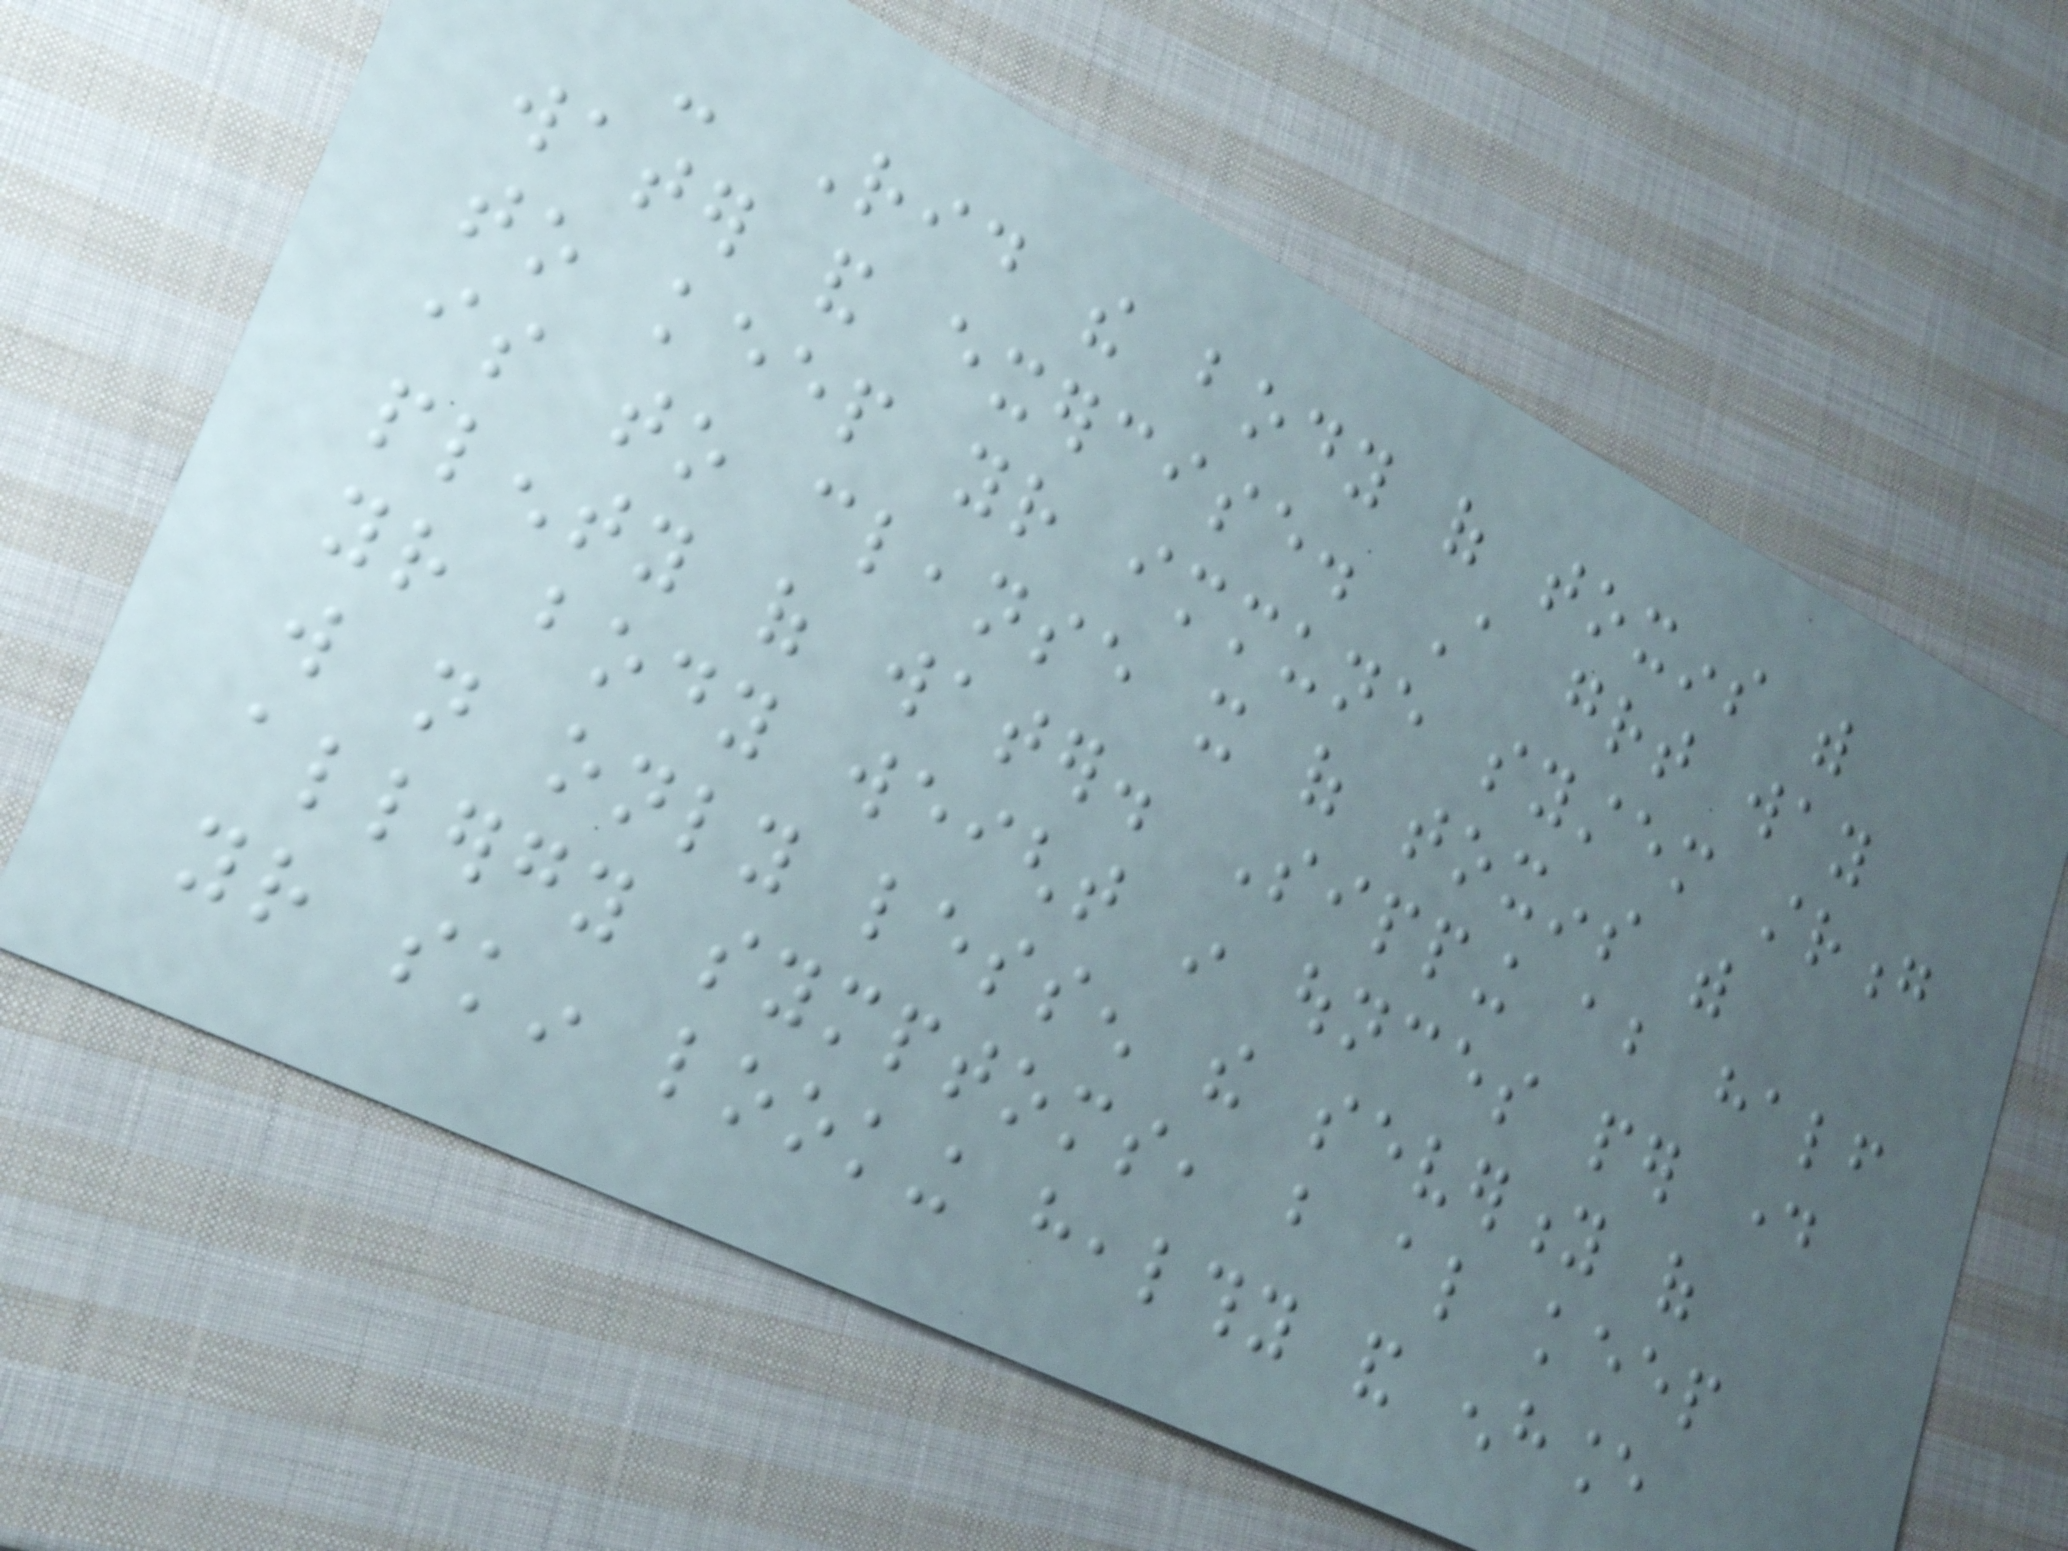- Rid the body of toxins with
water and exercise. A great way
to keep your immune system strong
is to cleanse it of toxins with
plenty of water. Sipping about half
your body weight in ounces per day
will not only lessen the severity of
allergy symptoms, but also keep
your skin looking healthy and enhance
